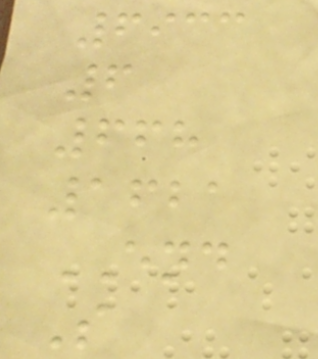6933
6
668
1621
END
S
